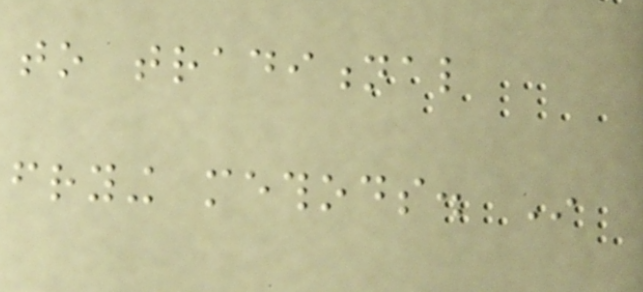to traditional
frying methods. In
